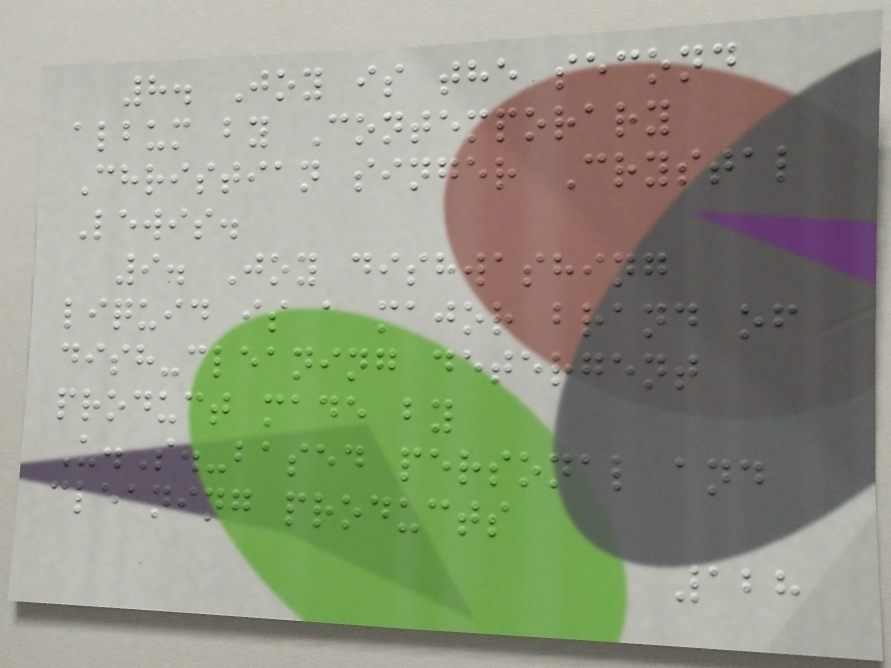8. Joy is the second
album by Contemporary
Christian singer Crystal
Lewis.
9. Joy dishwashing
liquid is a major brand of
dish-cleaning detergent
product made by
U.S.-based personal and
cleaning products
128
